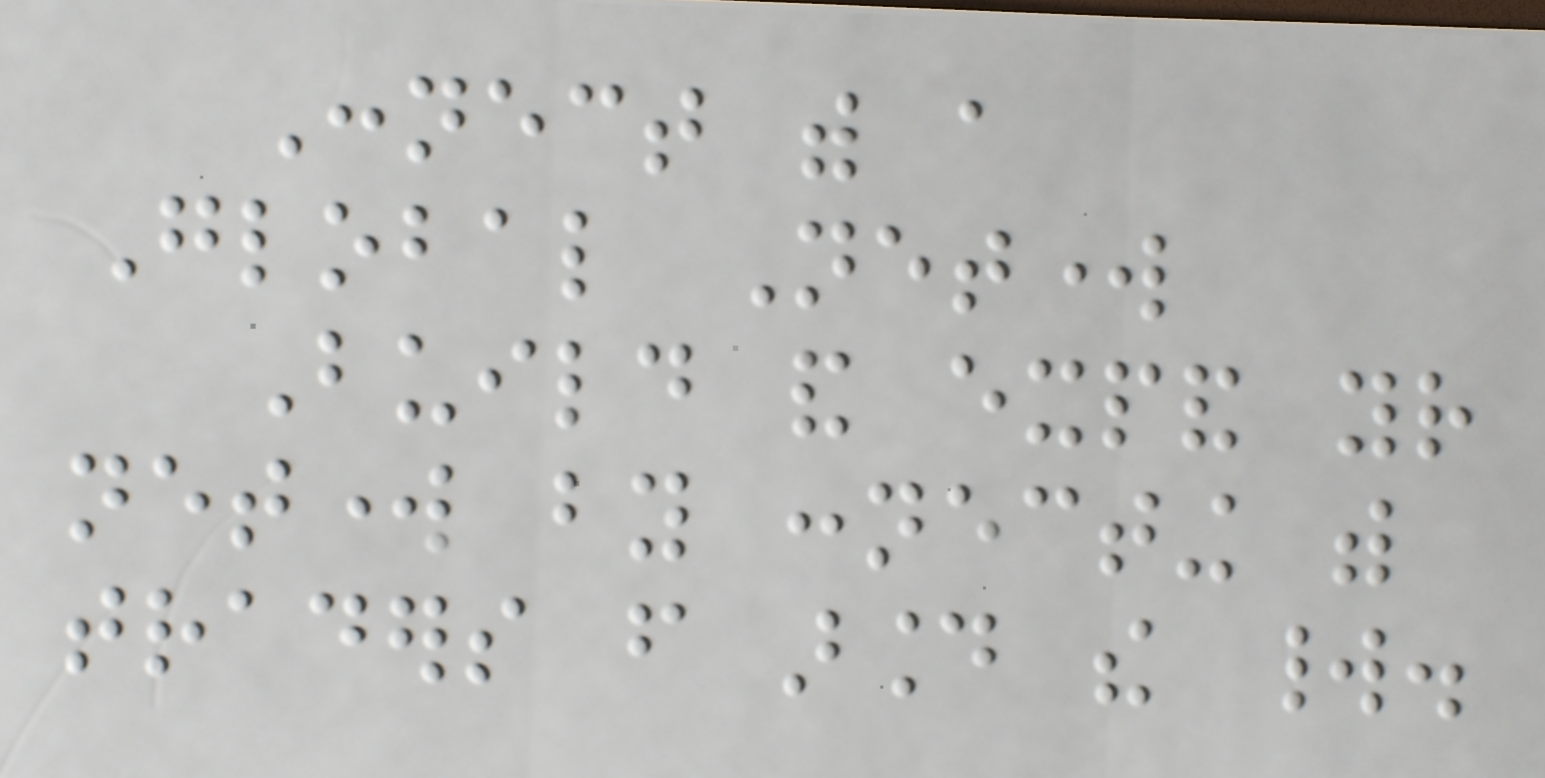Connect with a
Global Network
Build and expand your
network by connecting with
traders from around the world.
